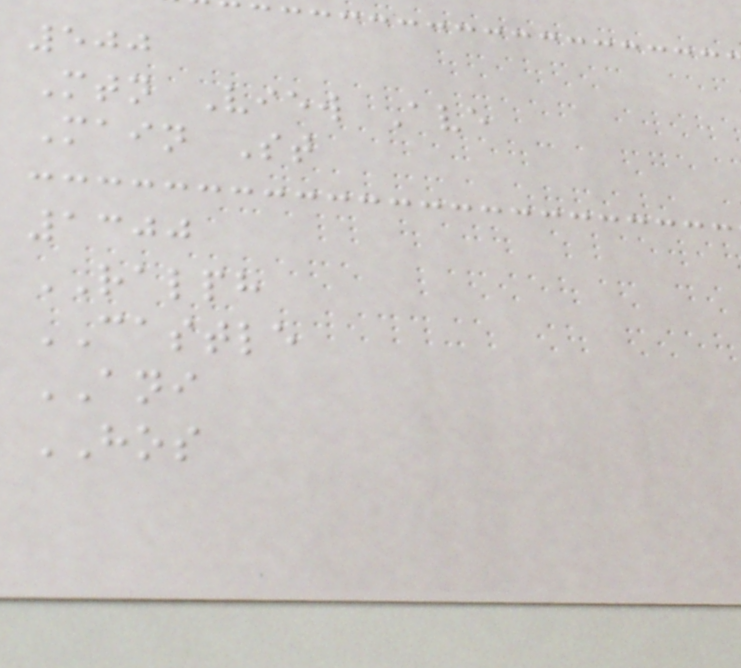500
Mtn View Ave
Main St
1300
RALPH
CASTLE
ANI
HOS
